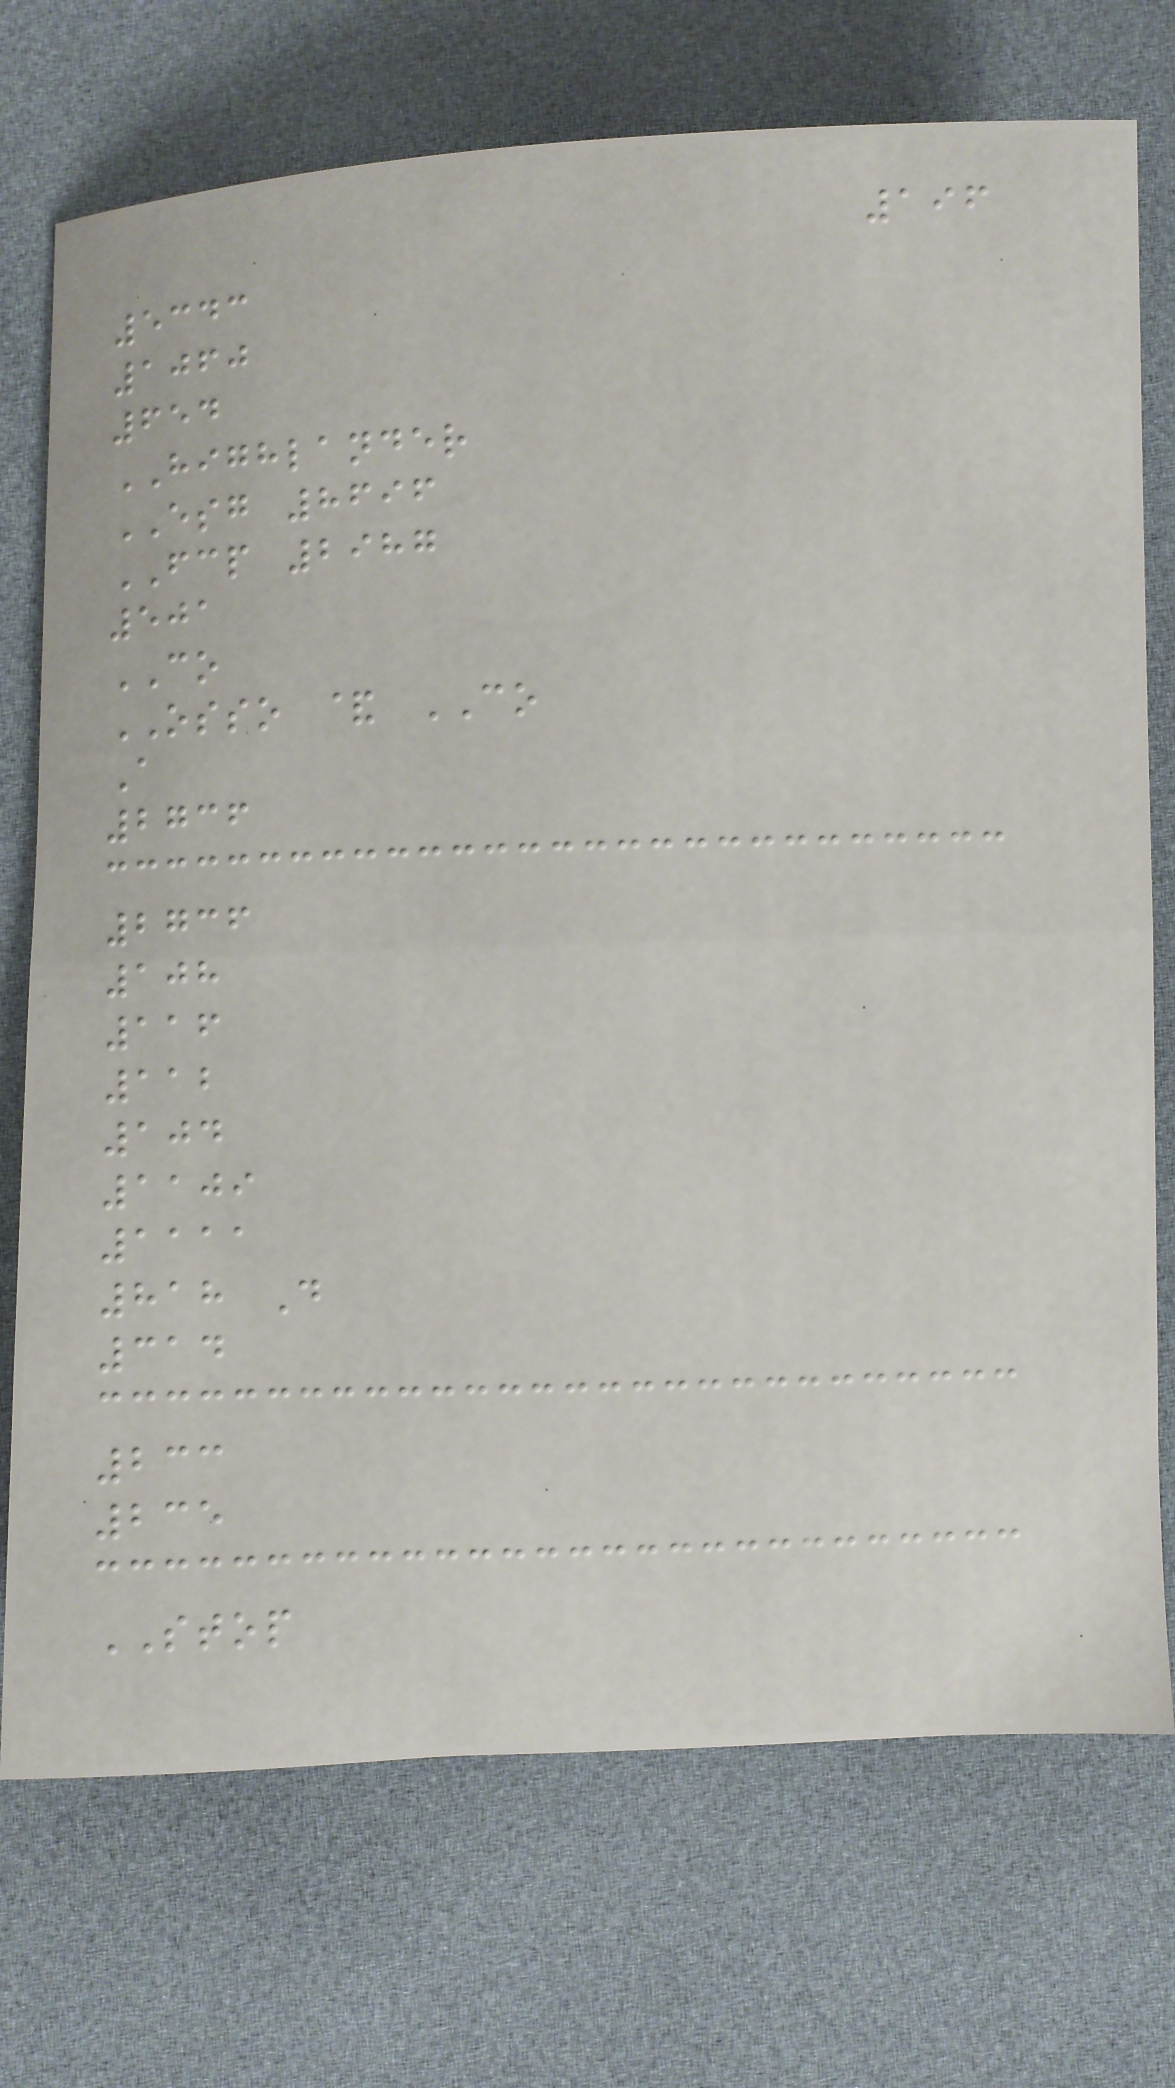196
5343
1060
654
HIGHLANDER
ESG 8696
FCP 2987
501
CO
OSSO & CO
A
2736
2736
108
116
112
104
1109
1111
818 D
314
233
235
STOP
